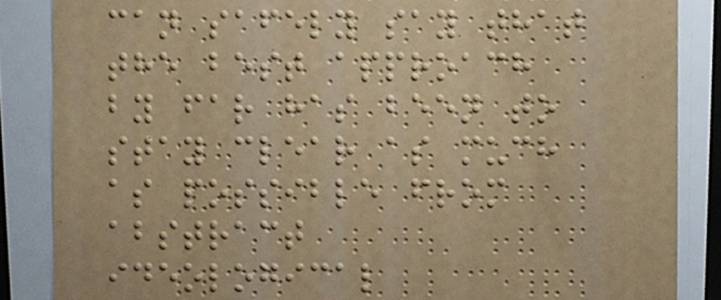can safely say that
the best approach
by far has been to
stay clear as much
as possible from
abstract
ideological
